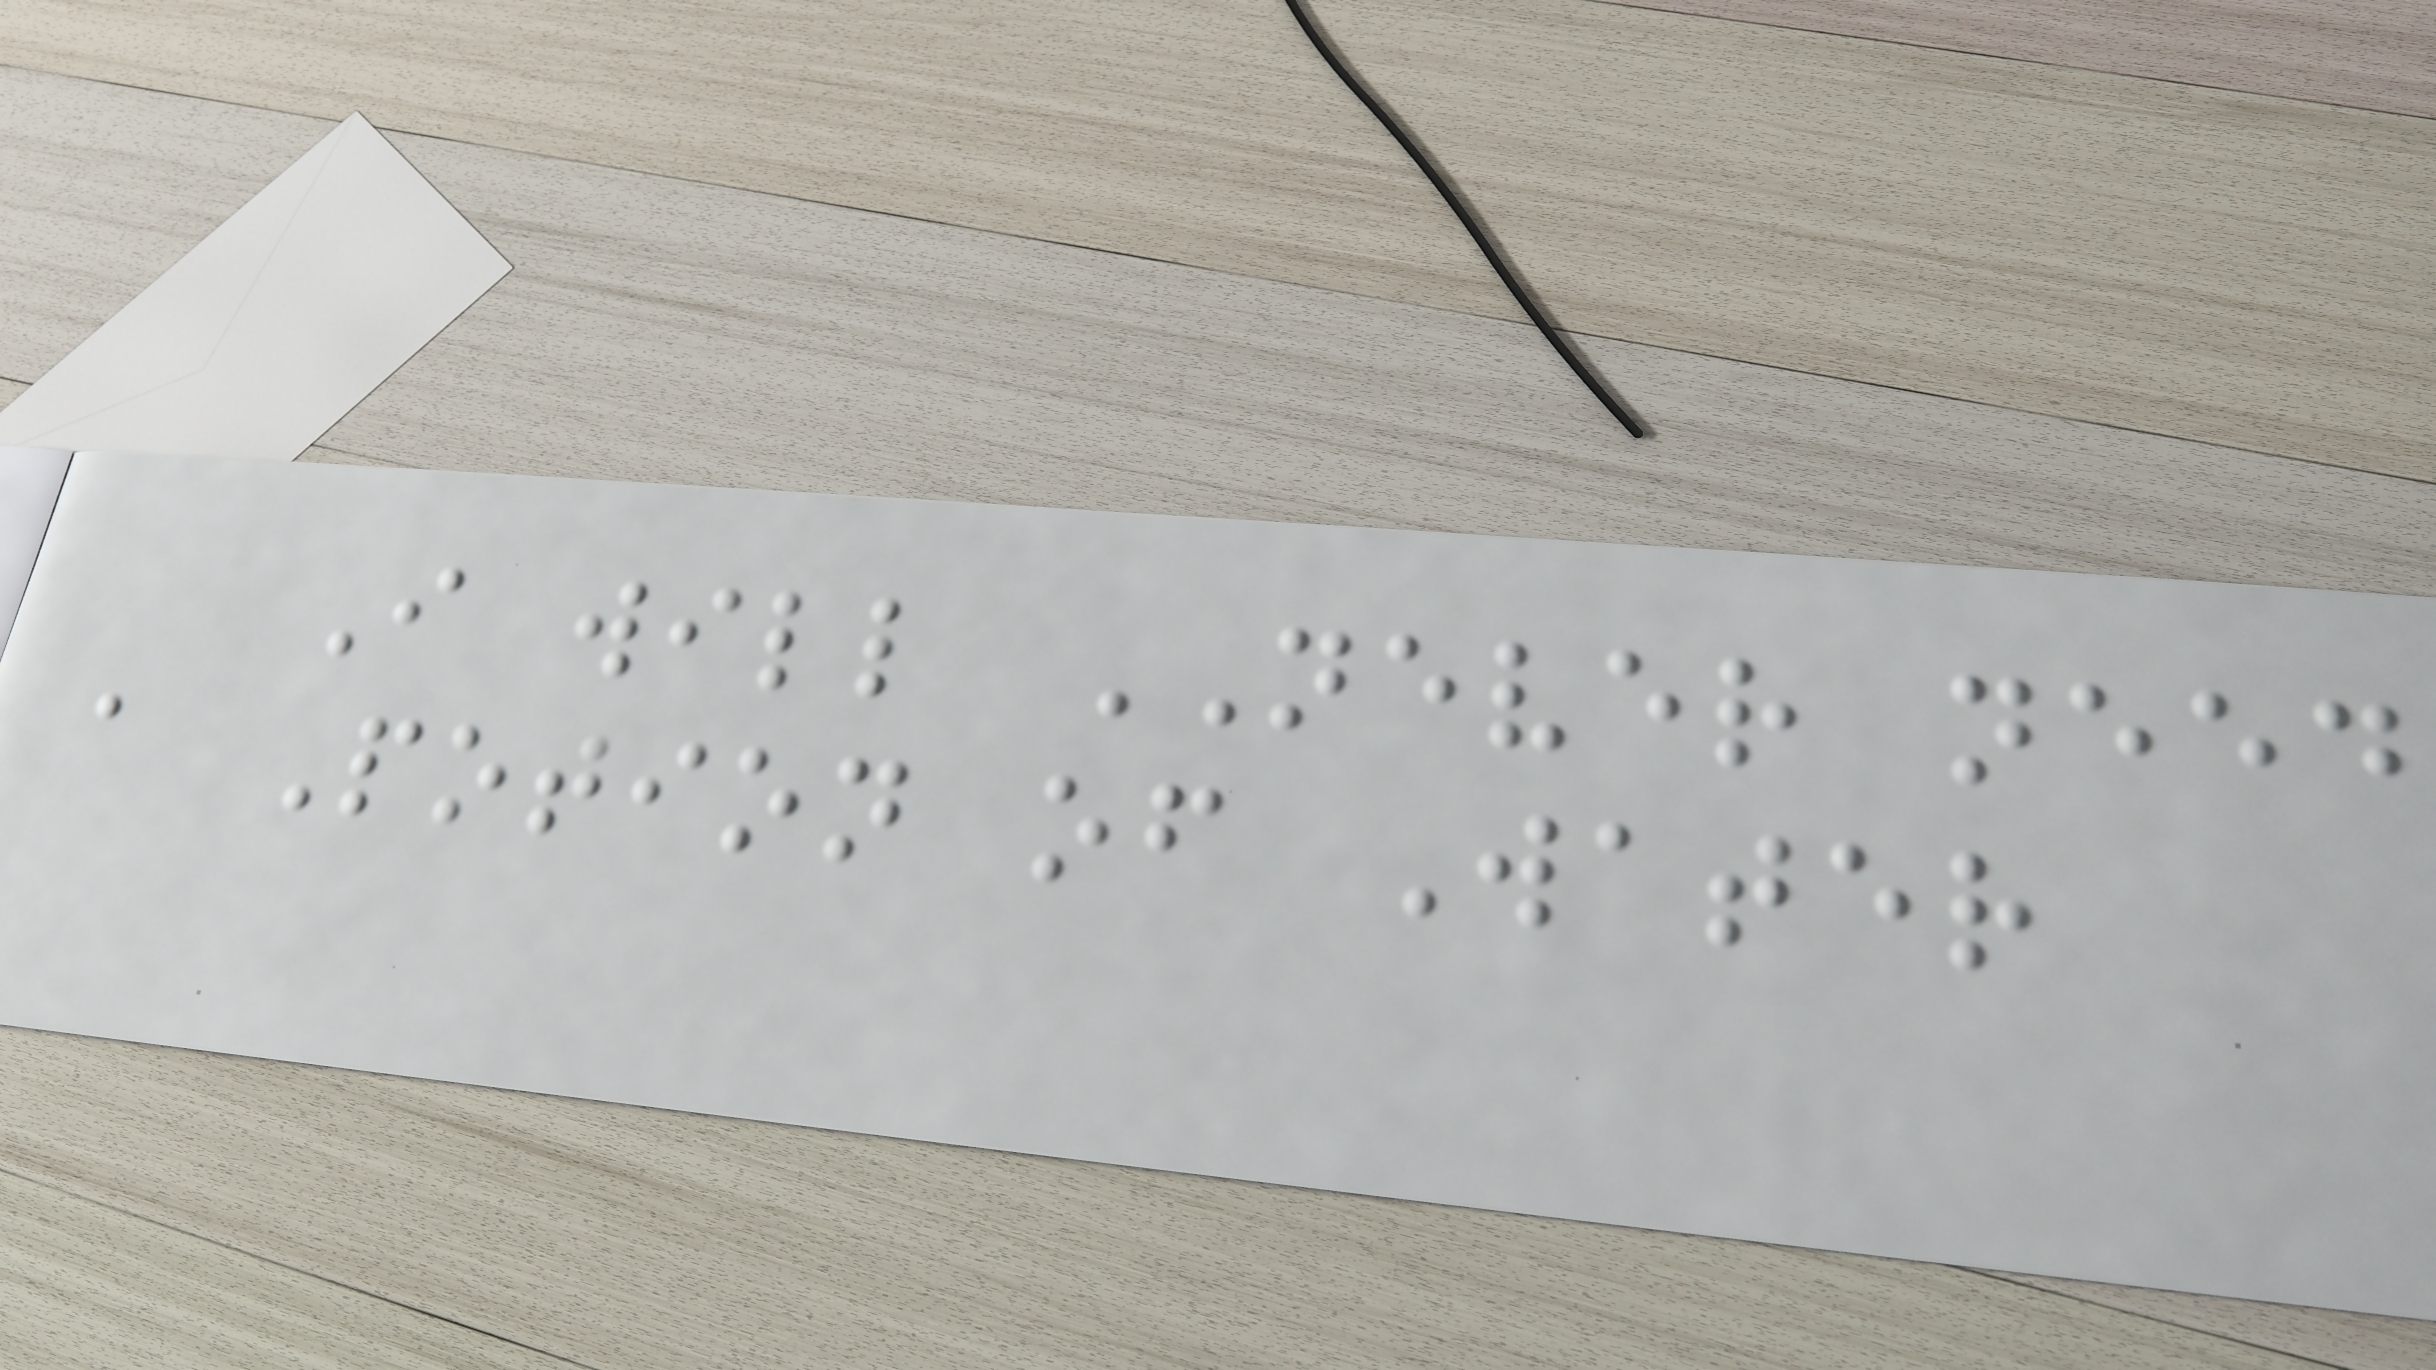I will NEVER need
a Potion of Water
